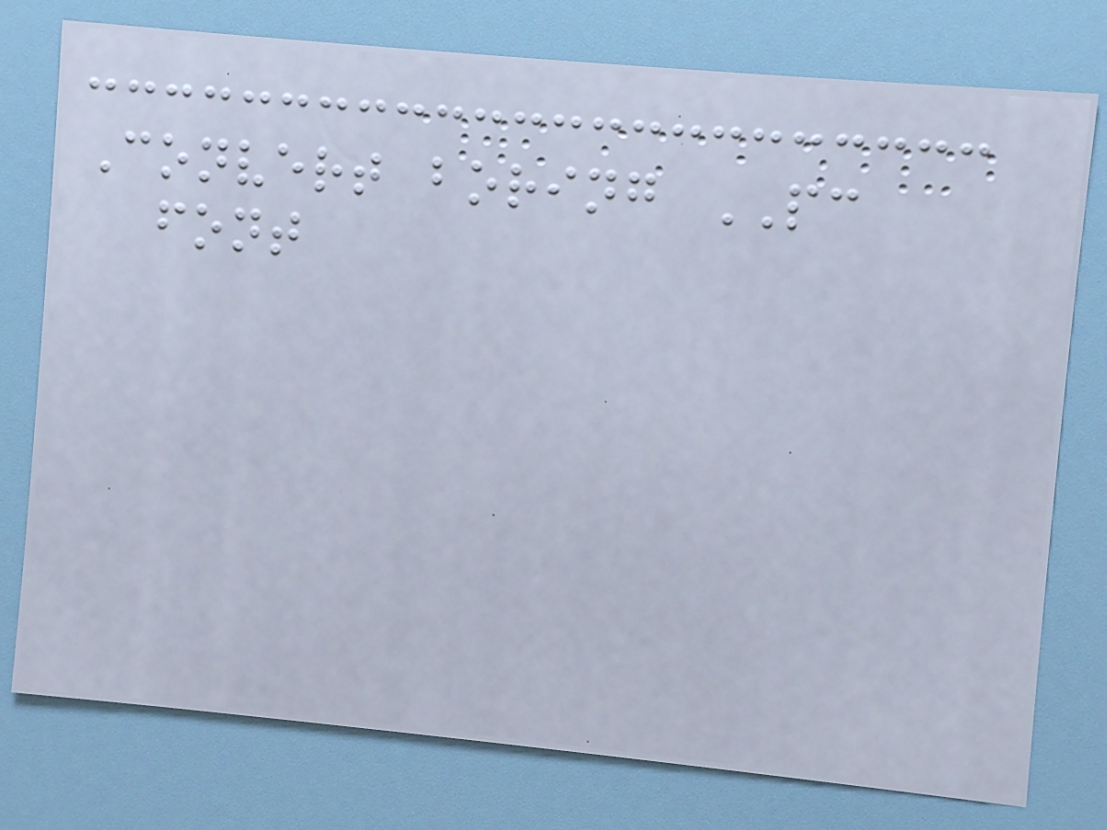Convert boring PC
font
